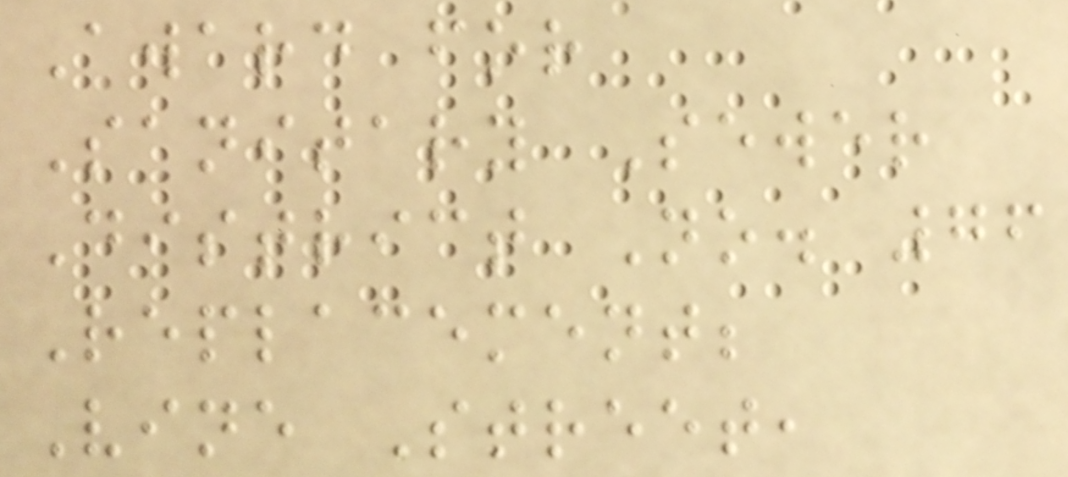Award for
Sanitary Sewer
District No. 76
Replacement;
Vine Street,
